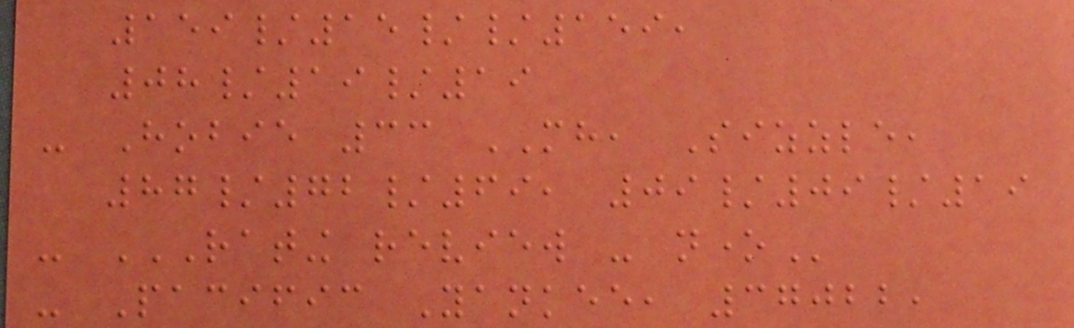159/15//159,
08/19/19
- Hobie 33 MH, Sizzle,
87/72/69, 09/09/19
- RATING REVIEW - NONE
- Pacific Yankee, 37022,
